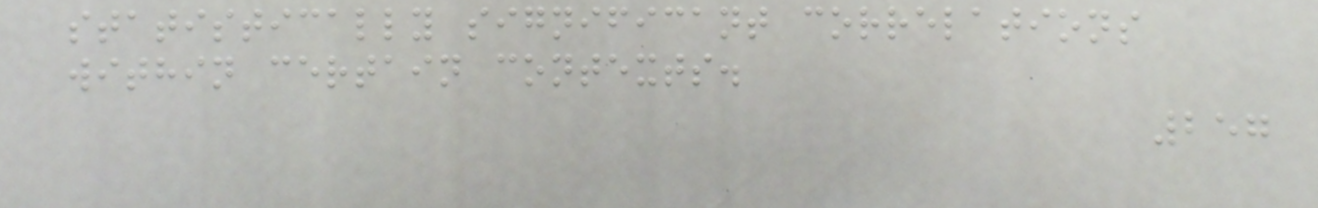statistically significant correlations
within certain contexts.
257
